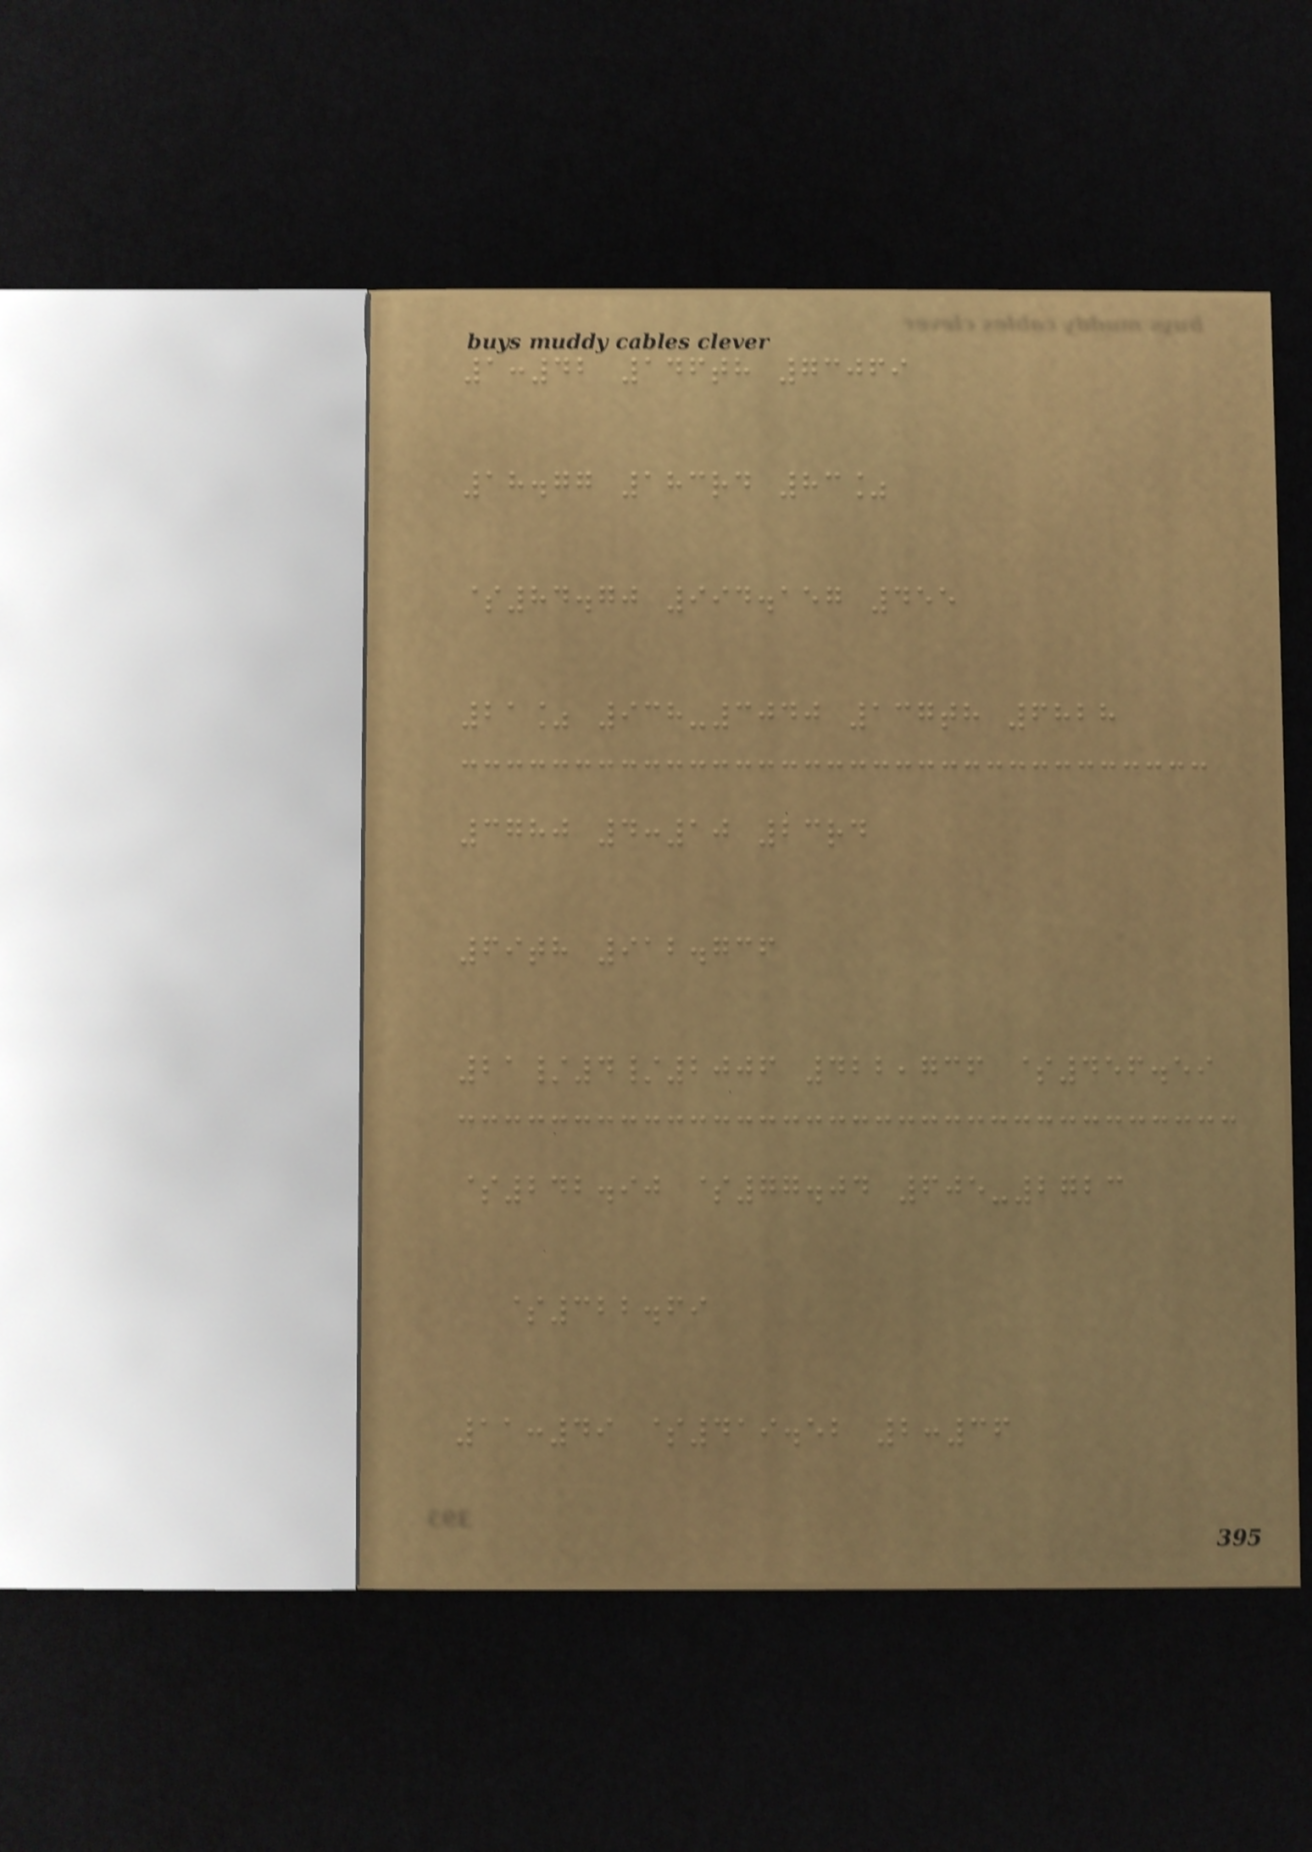1:42 146th 73069
18.77 183rd 83%
$84.70 994.157 455
21% 938-3040 137th 6828
3780 4:10 23rd
69th 912.736
21/4/2006 422,736 $456.59
$242.90 $77.04 605-2723
$322.69
11:49 $419.52 2:36
